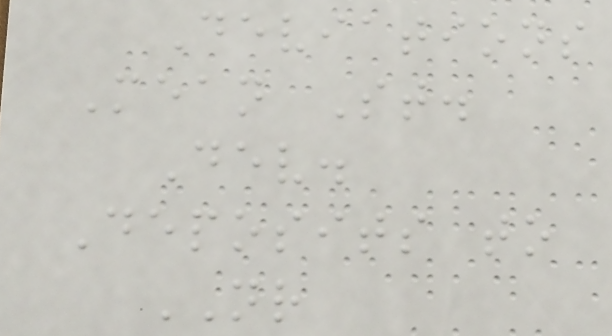Deviations
Mean St.
Dev.
Deposits to
NR
